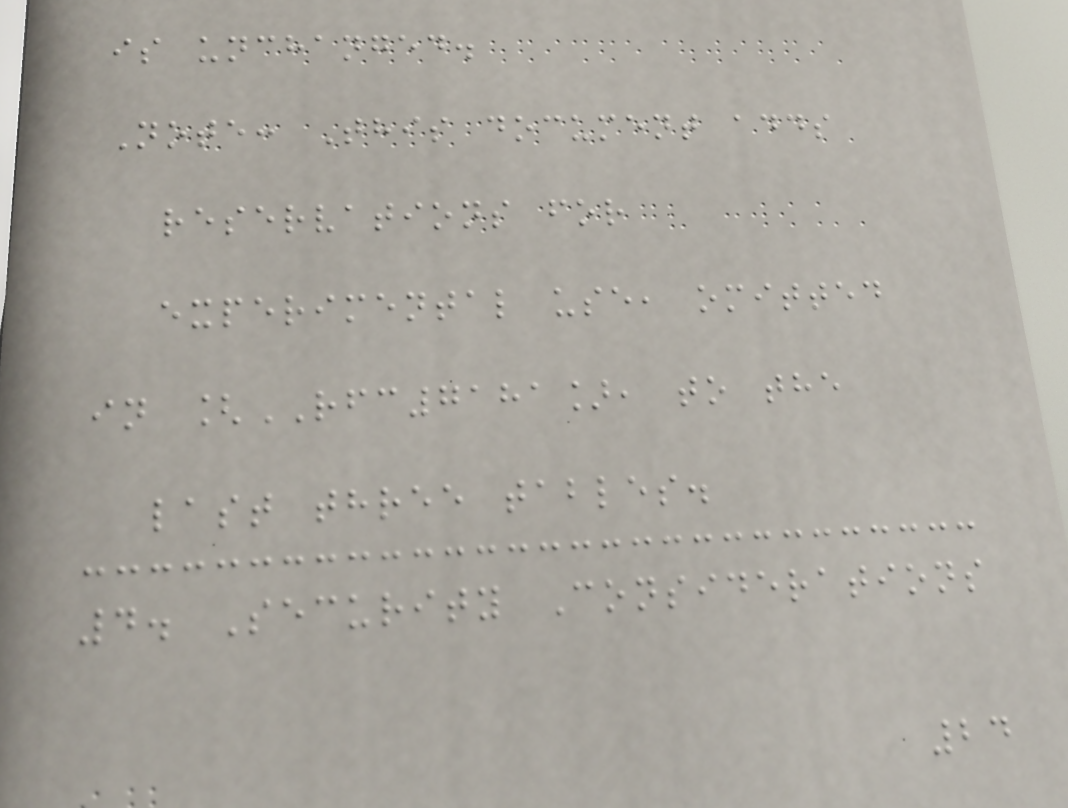is unchanged.
Note: This document adds
reservations for
experimental use, omitted
in [RFC7181], to the
last three tables.
4. Security Considerations
24
